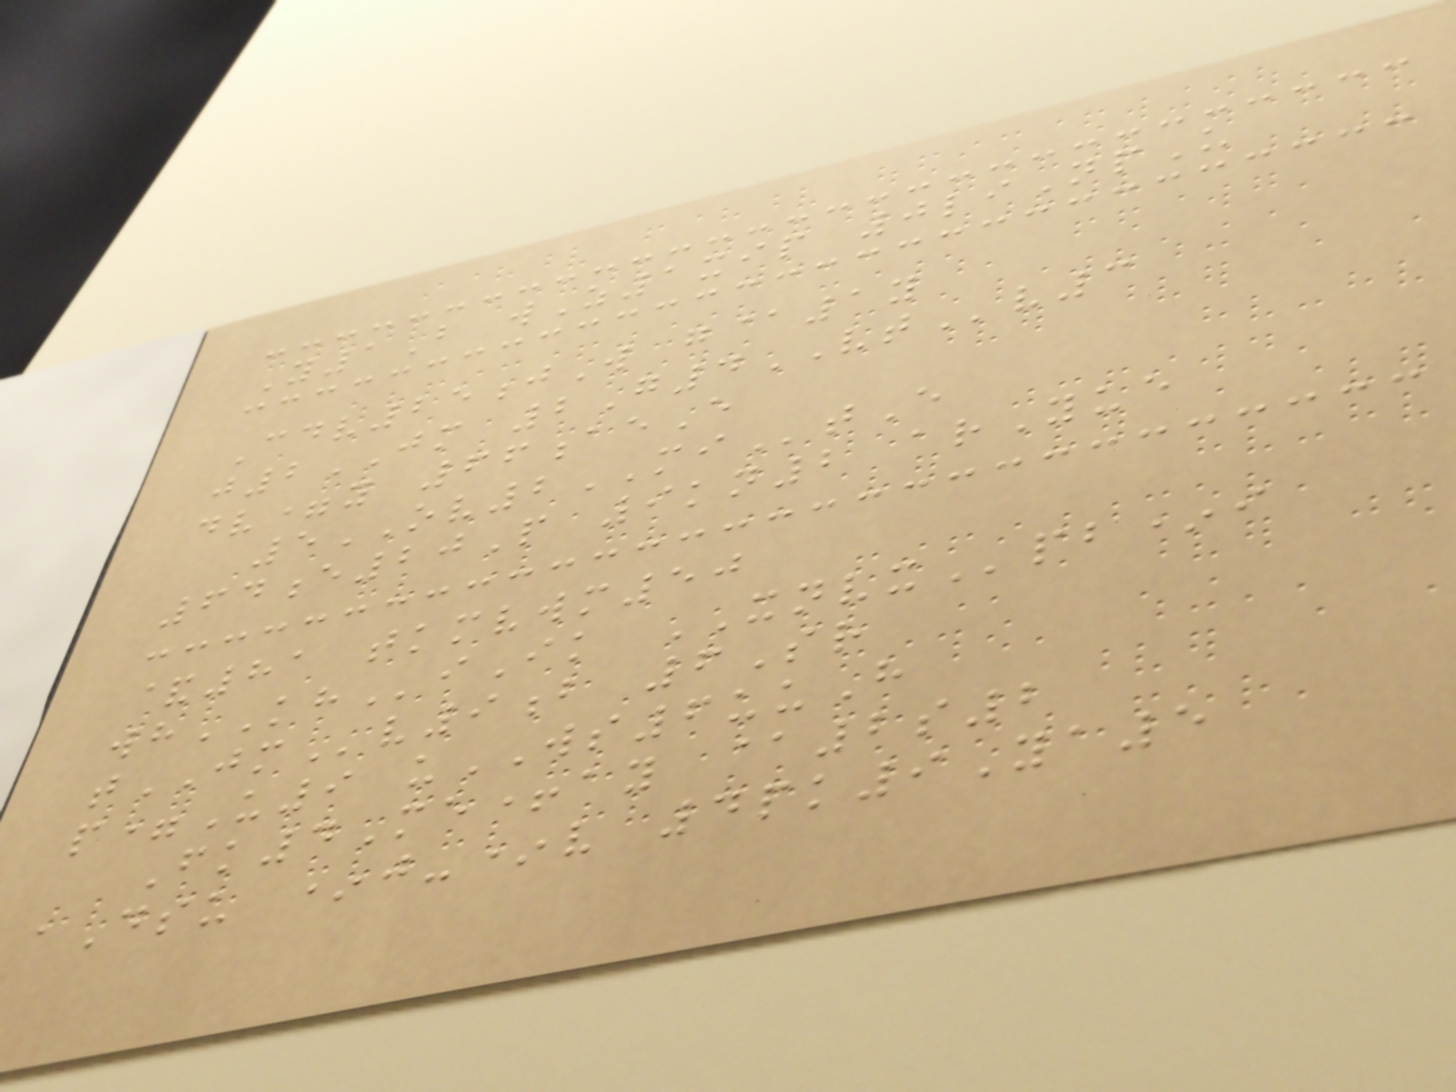Y1B wZ1xip 0liNpU
Cdv25jW g@1y
j2JM 2G4VTv3
dv=y 66aeE
5OV2MItE
64e20P 9kn2 arYue
&81 tkmvwm50
whKHiIk XNVXpb*i
tJMv9b 6Sr
p=U9 uWS6uuH
Fk4Me+ay @2s2
aDsu *j-*v 4pk9Ya5
